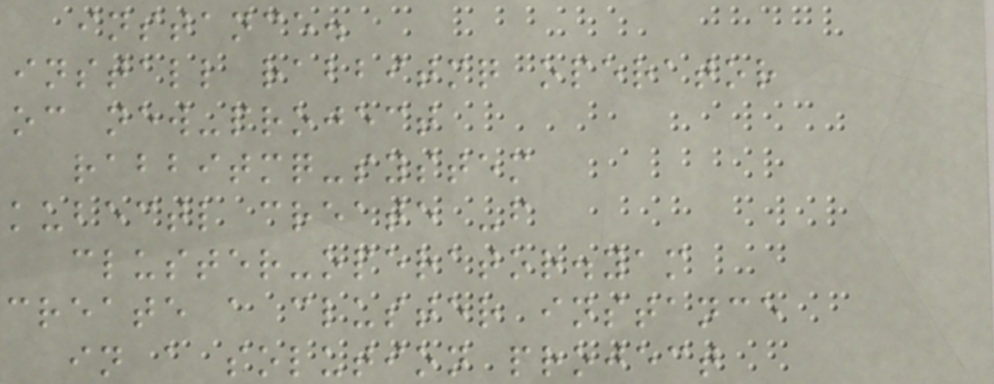instance.
install rabbitmq operator
oc new-project
rabbitmq-system
kubectl create -f
cluster-operator.yam
create a cluster instance
in a solution project
